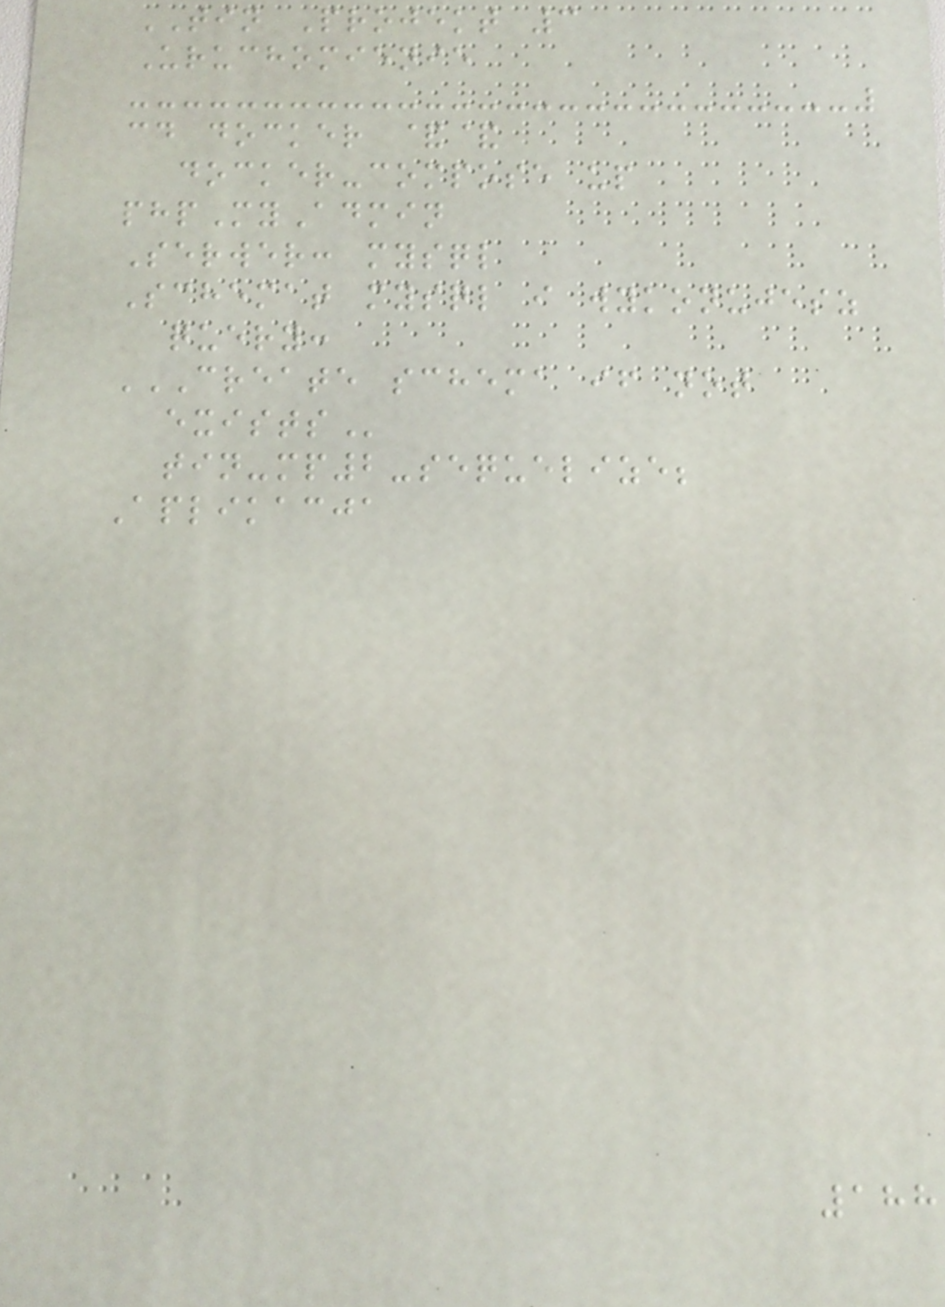TIN Projekt 3
Uruchomienie
cd docker &&
docker-compose up
phpMyAdmin
Serwer: mysql
Schemat mysql i wykonujesz
query:
CREATE SCHEMA IF NOT
EXISTS
tin-mp2-sequelize;
Aplikacja
188
